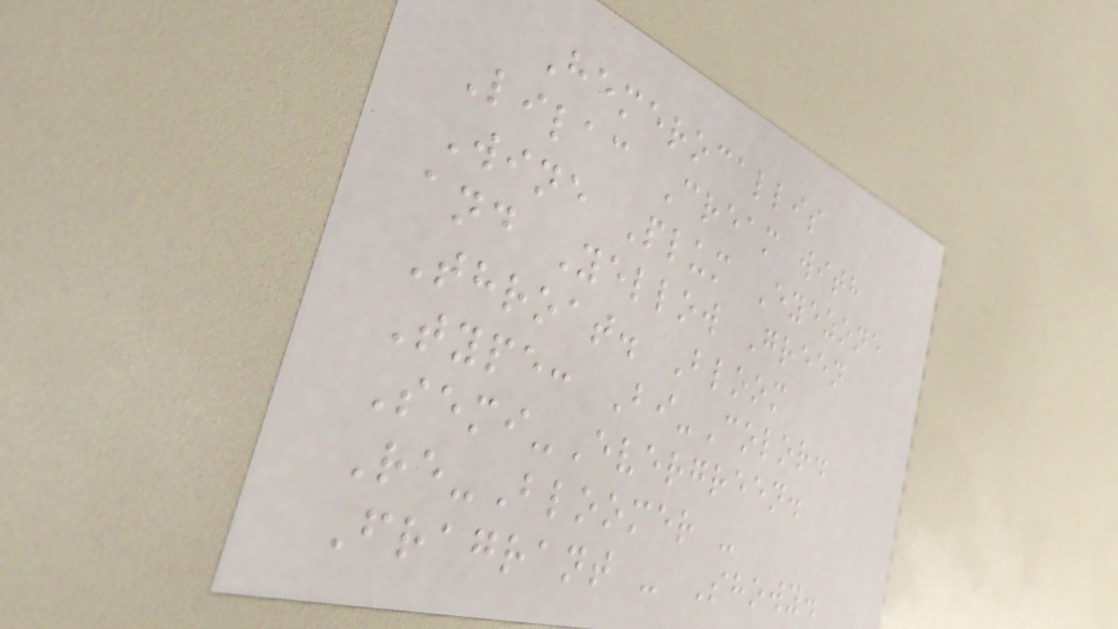Hemerocallis
Lilac Cream with
Wine Plum Eyezone
and Yellow Green
Throat. Bloom
Type: Bi-Color.
Semi-Evergreen.
Re-Bloomer -
Fragrant - Showy.
